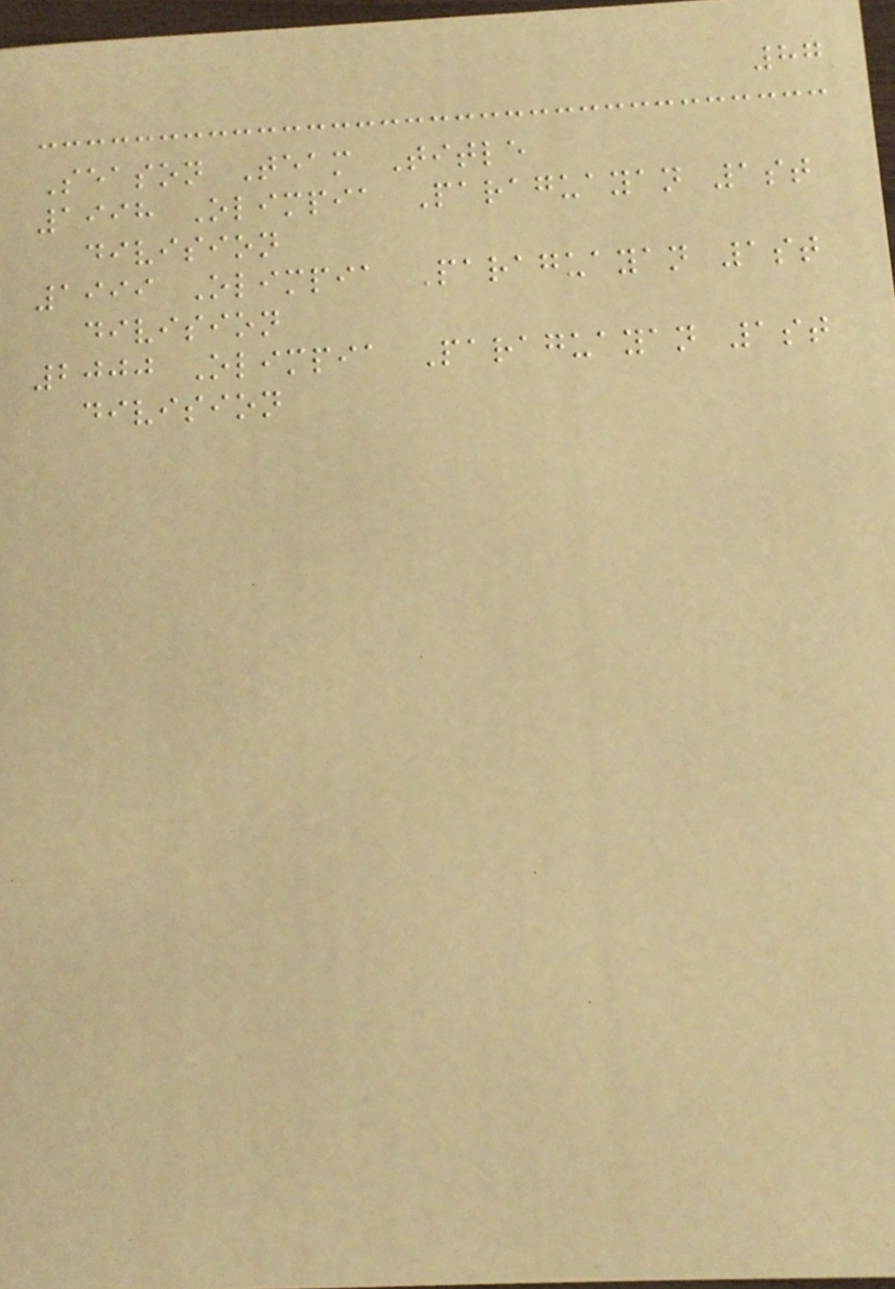87
Season Team Title
1998 Olimpia Paraguayan 1st
division
1999 Olimpia Paraguayan 1st
division
2000 Olimpia Paraguayan 1st
division
